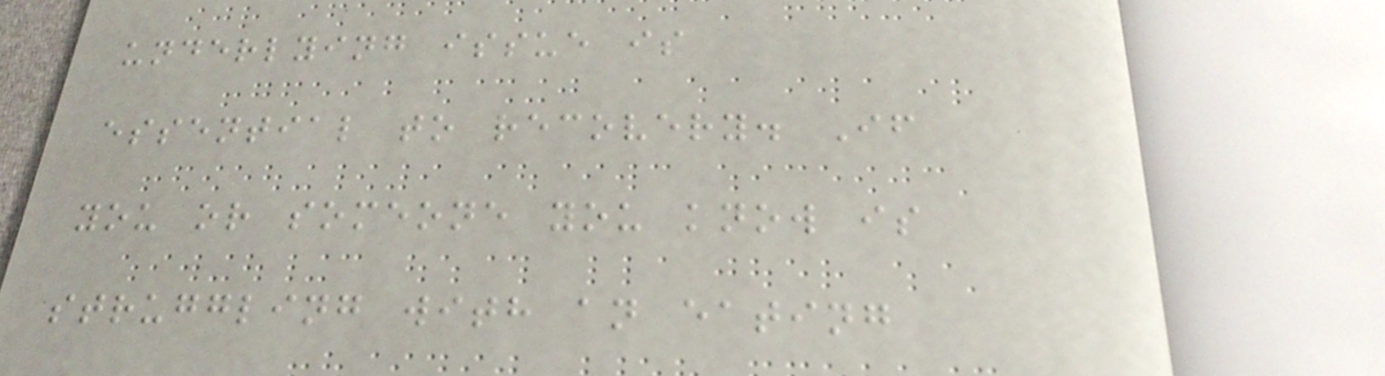underlying issue is
essential to recovery. If
you or someone you know is
struggling with an eating
